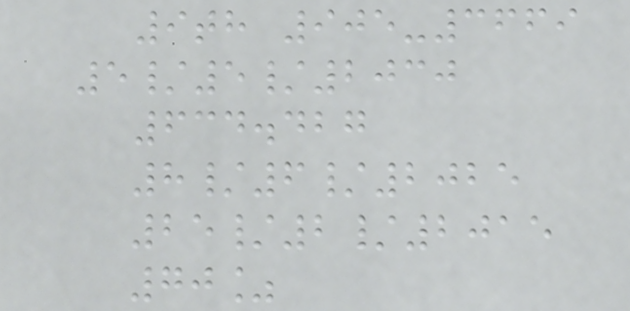9th 905-3669
5/5/2030
634.427
8/6/2025
25/2/2015
70%
